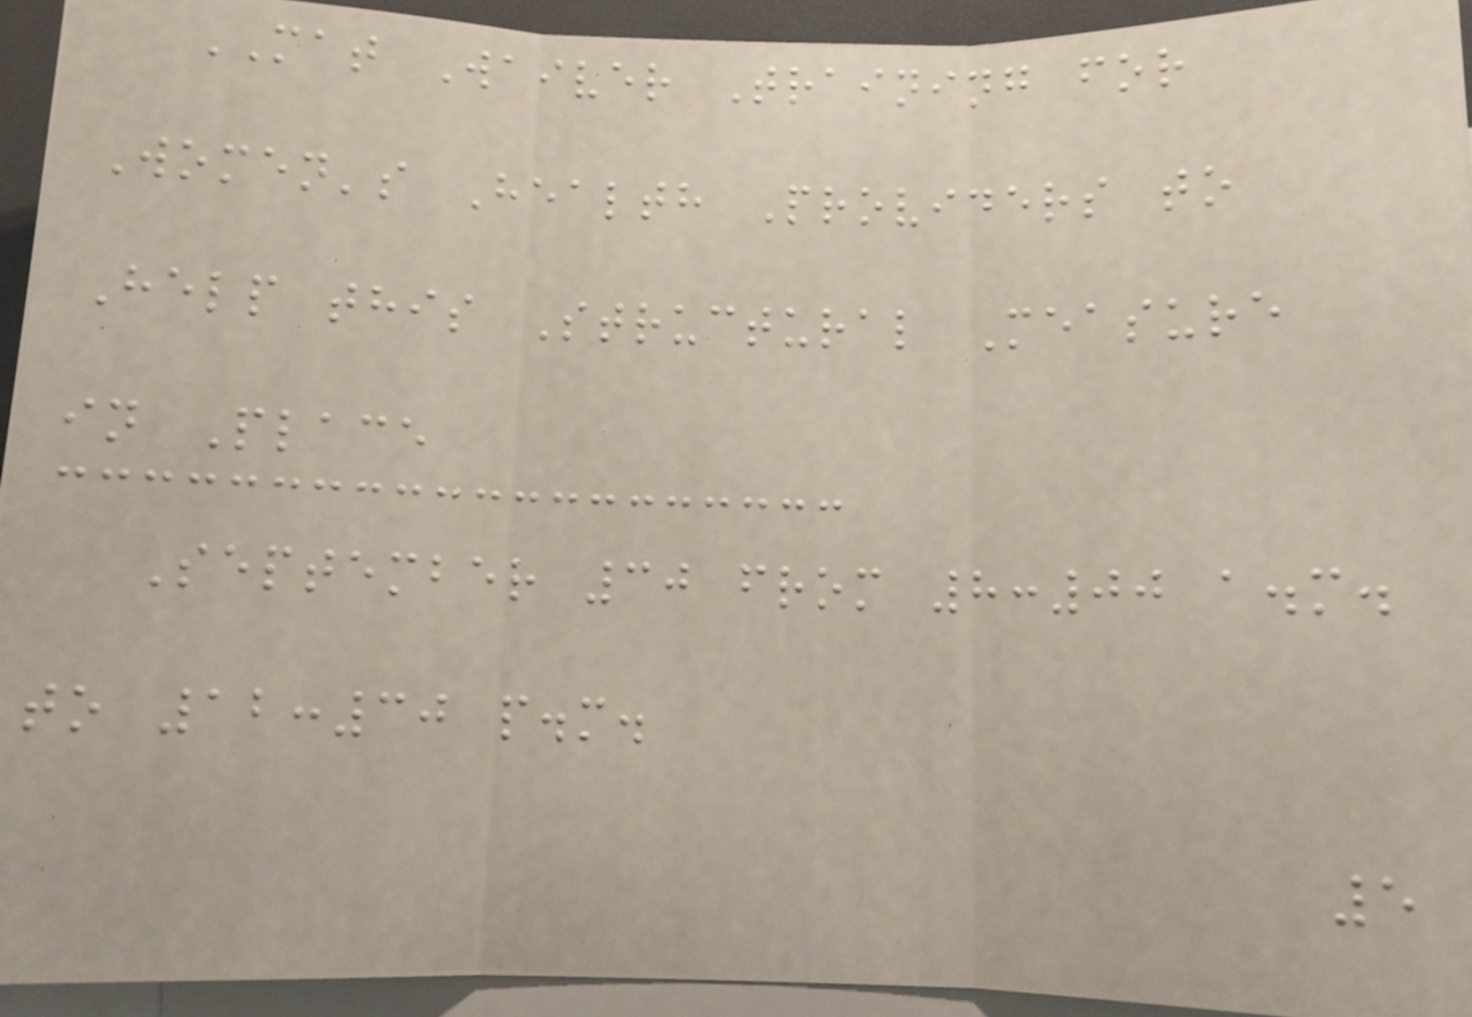MAT Waiver Training for
Women's Health Providers to
Help this Structural Measure
in Place
September 30 from 8:00 a.m.
to 12:30 p.m.
5
